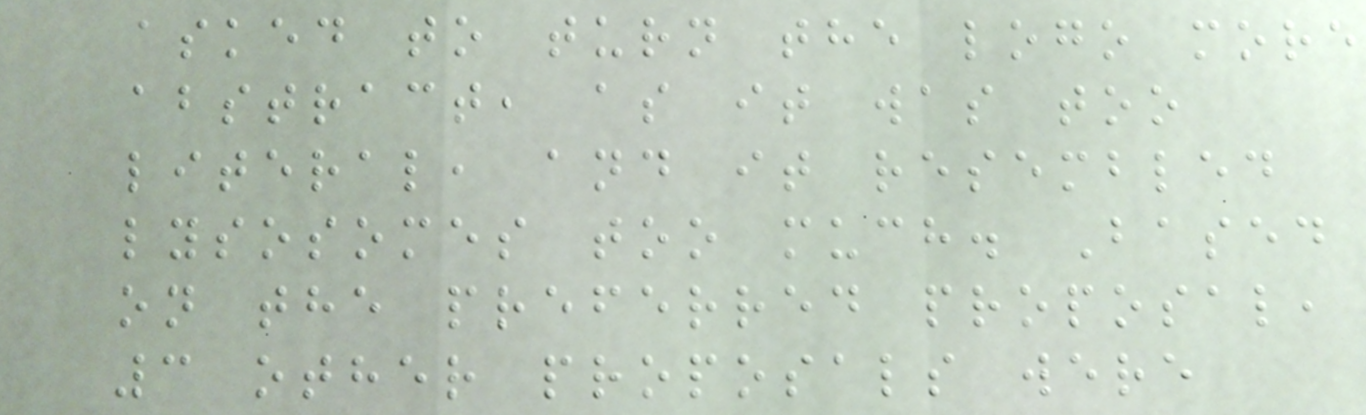asked to turn the logo more
abstract, as it was too
literal, and it resembled
lysosomes too much. Based
on the preferred proposal,
3 other proposals were
